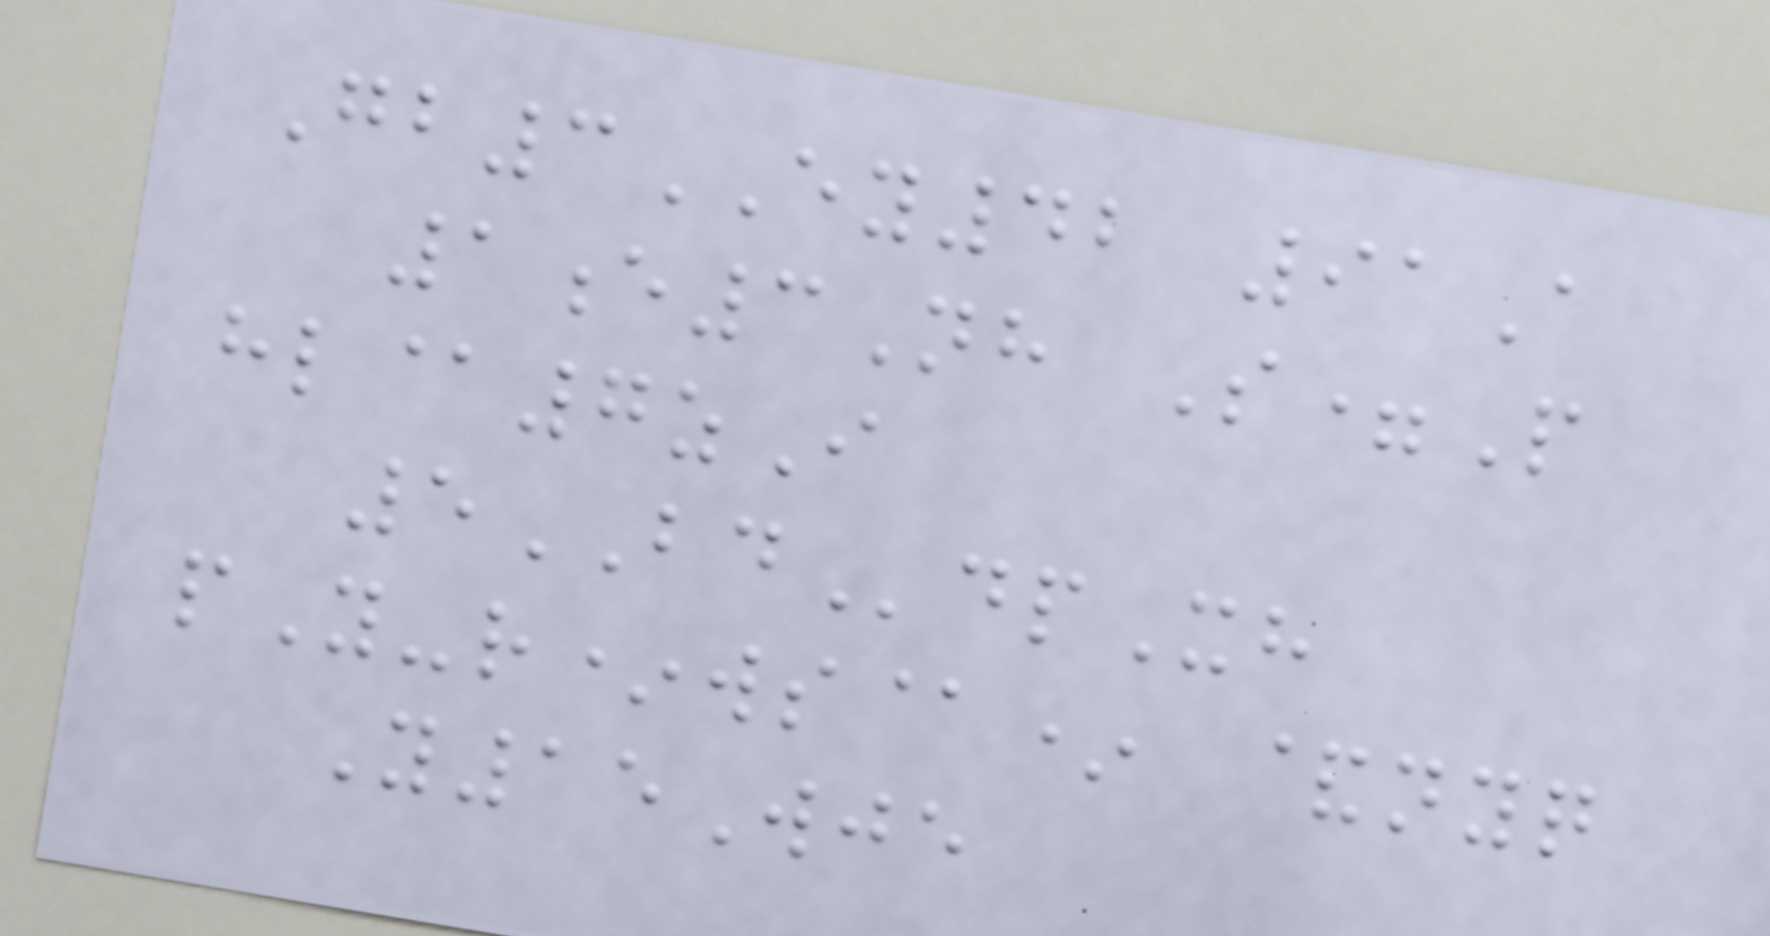Gb3EY42 91A
1e3Nh S=P
hl@7zI
5BDdpXh
pY-r*ws@* &nyq
Y15Wje
